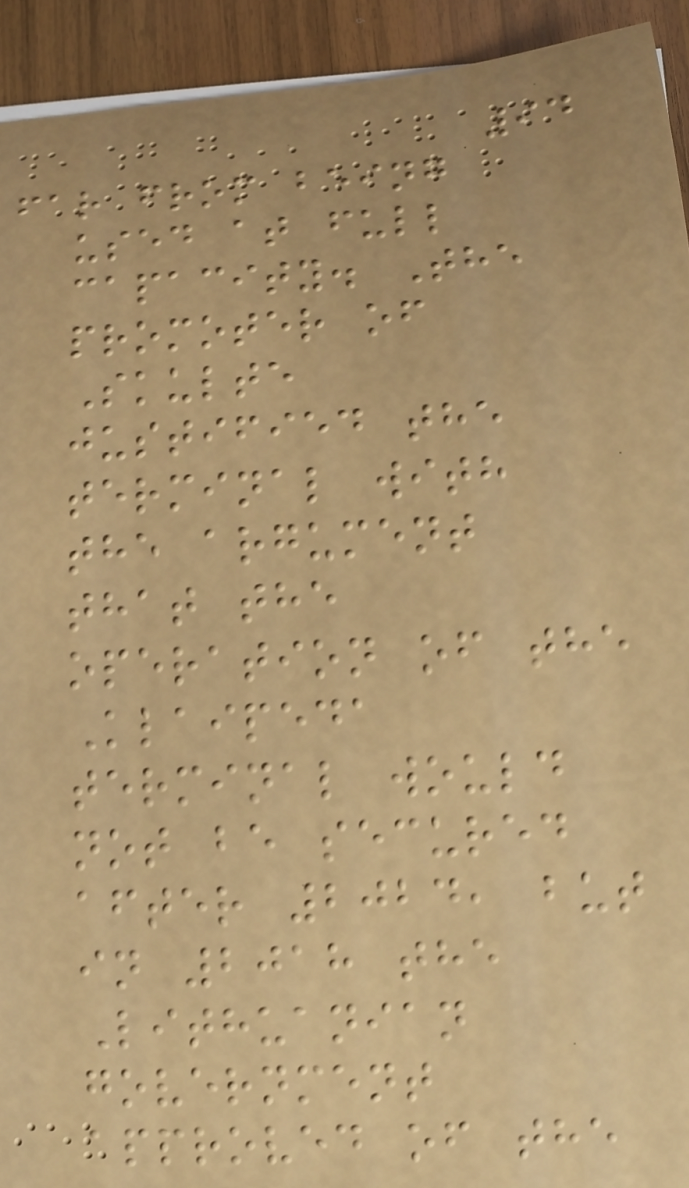94
far from being
used at full
capacity. The
promoter of
Skulte
justified the
terminal with
the argument
that the
operation of the
Klaipeda
terminal would
not be secured
after 2024, but
in 2018 the
Lithuanian
government
approved of the
